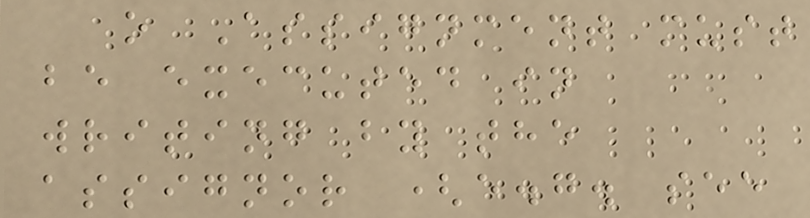o Assignment must
be executed in
writing by the
assignor (e.g. see
